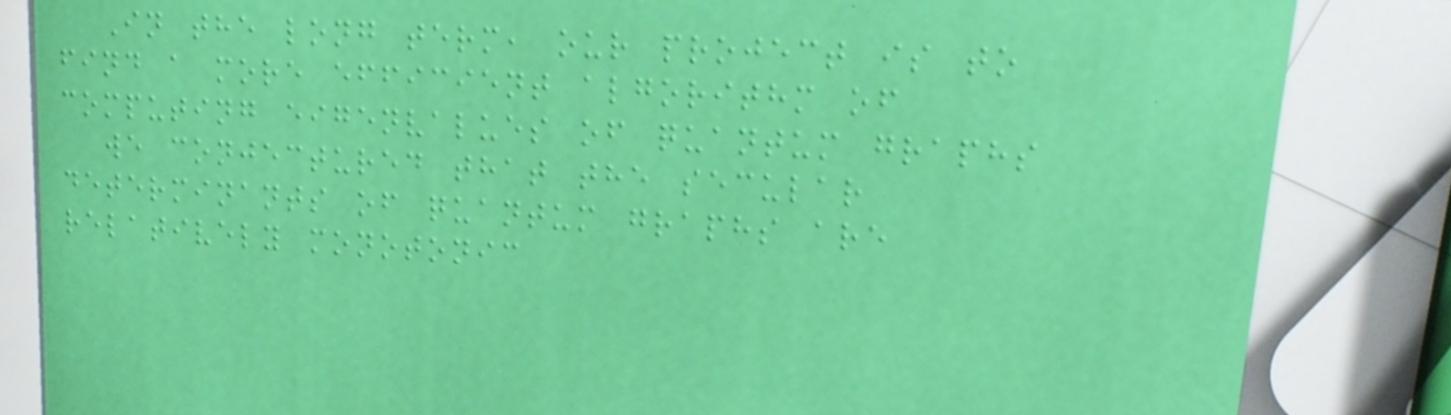In the long term, our project is to
find a more efficient algorithm of
computing eigenvalues of quantum graphs
we conjectured that the secular
determinants of quantum graphs are
relatively monotonic
